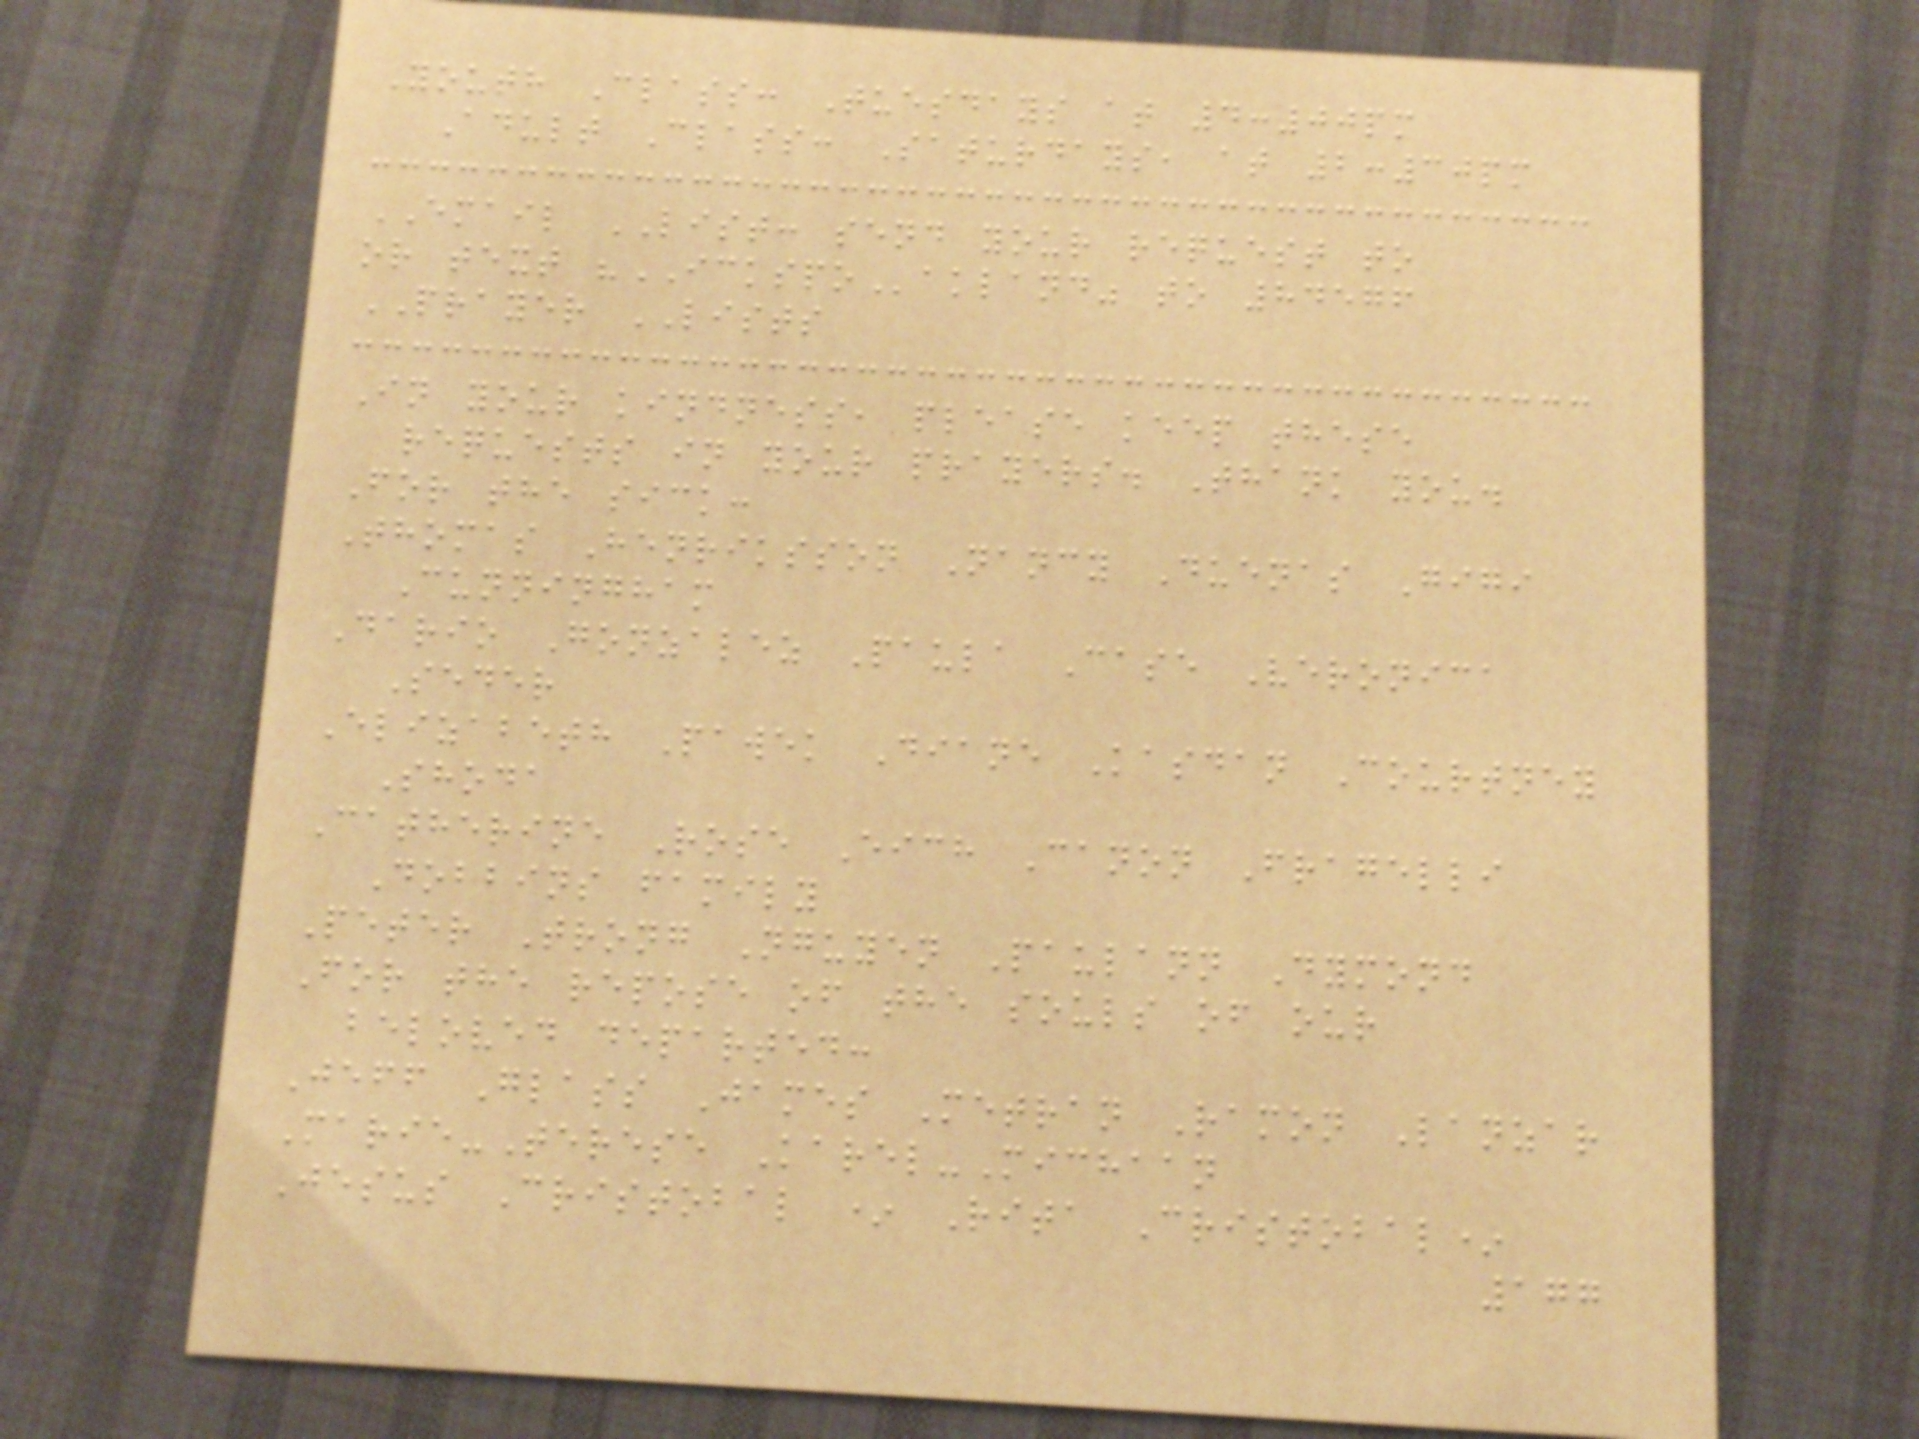Youth Class: Tuesdays at 4:00pm
Adult Class: Saturdays, at 2:30pm
EMAIL LIST: send your request to
or text "ICKSPOakland" to 84576
PRAYER LISTS
In your kindness, please keep these
requests in your prayers. Thank you.
For the sick:
Thomas Henriksson Nancy Duenas Gigi
Cunningham
Dario Gonzalez Paula Case Veronica
Seder
Elizabeth Pawek Diane Kasdan Courtney
Shoda
Catherine Rose Eich Canon Fragelli
Dobbins family
Peter Trong Nguyen Paulann Dymond
For the repose of the souls of our
beloved departed:
Jeff Glass James Metran Ramon Lanzar
Marie-Terese Karel-Michaan
Jesus Cristobal * Rita Cristobal*
177
